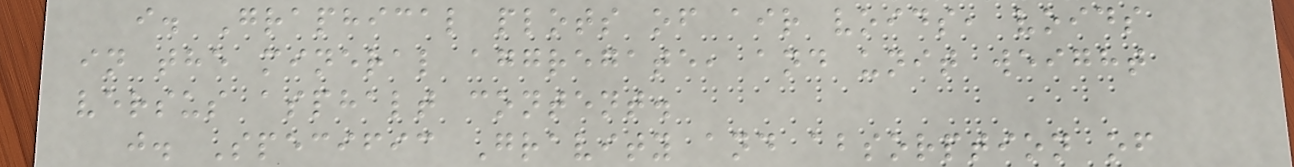i. Graphical plots of air voids, voids
in the mineral aggregate, and unit weight
versus asphalt content.
j. Specific Gravity and absorption of
